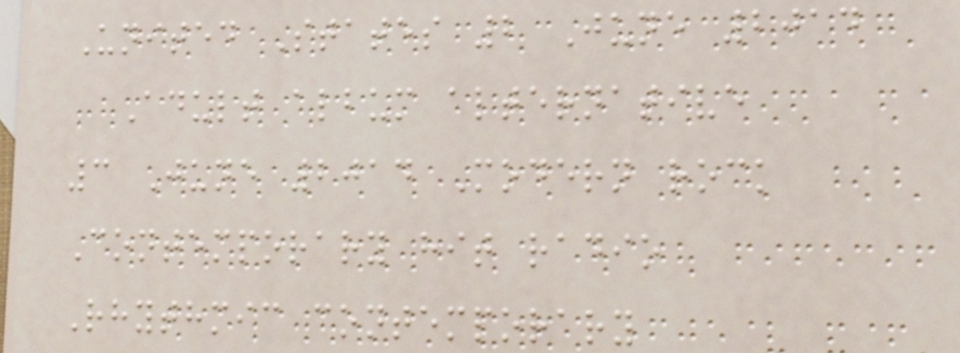United States 2 June 2014
Adult album alternative
3 June 2014 Modern rock
Contemporary hit radio
Rhythmic contemporary
